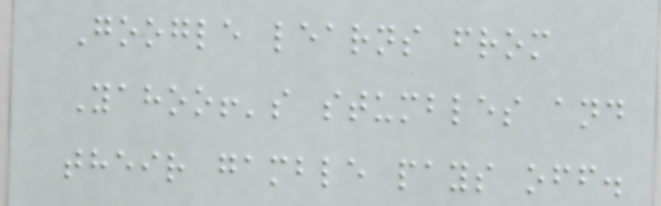Google learns from
Yahoo!'s stumbles and
their gamble pays off.
